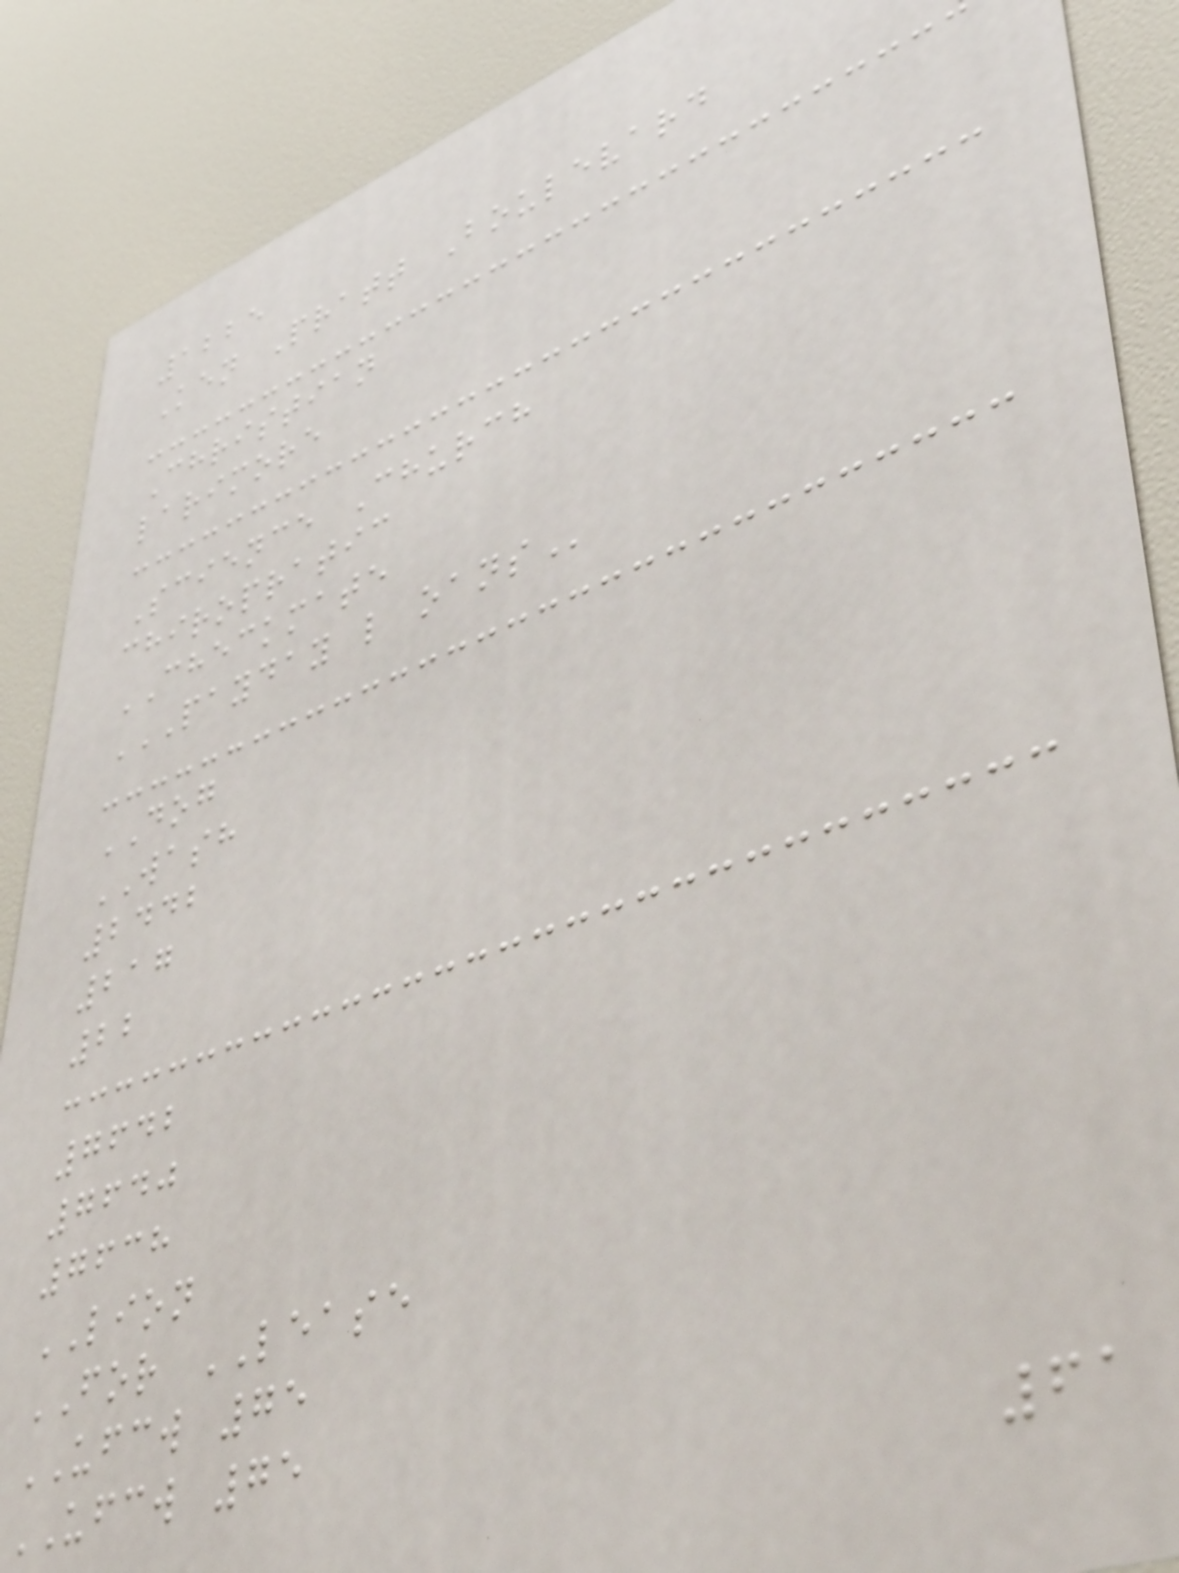1225
Ken Pratt Boulevard
Christian
larimore
Science Church
chiropratic
CHECKMATE
PAYDAY L OANS
DOG
WASH
2442
217
22
7642
7640
7638
LION
FOR LEASE
UFCW 75
UFCW 75
61
